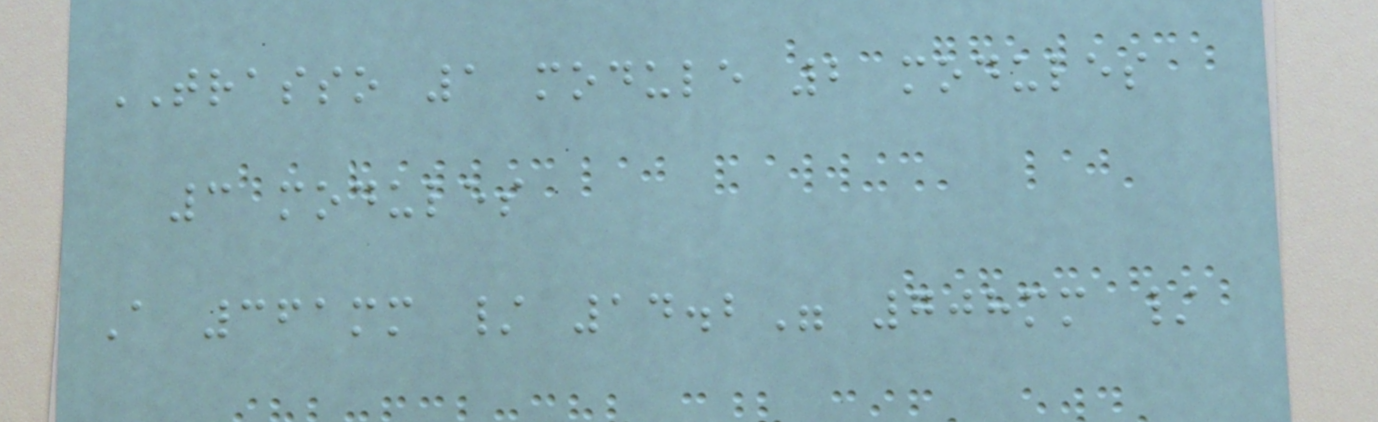TRASSO 1 module 2 modules
3 modules
A 361mm / 14.2" 708mm /
